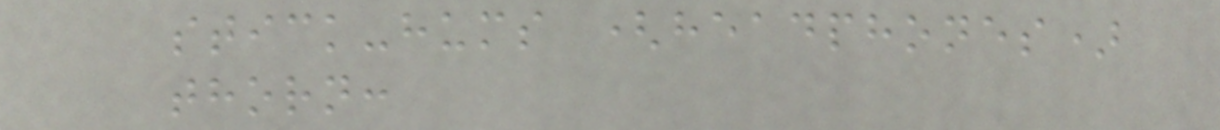stick-hums (headphones)
thorn:
